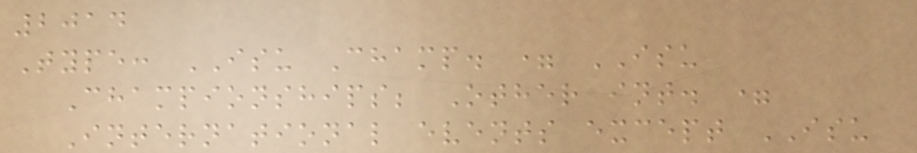2014
Type: ISU Champ. = ISU
Championships; Other int. =
International events except ISU
